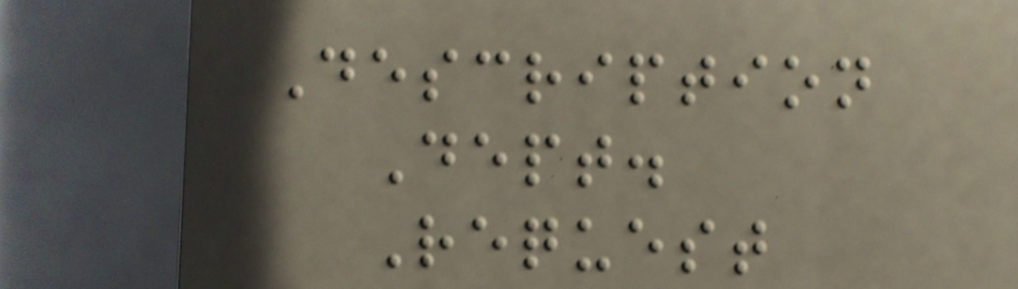Description
Dept.
Request
